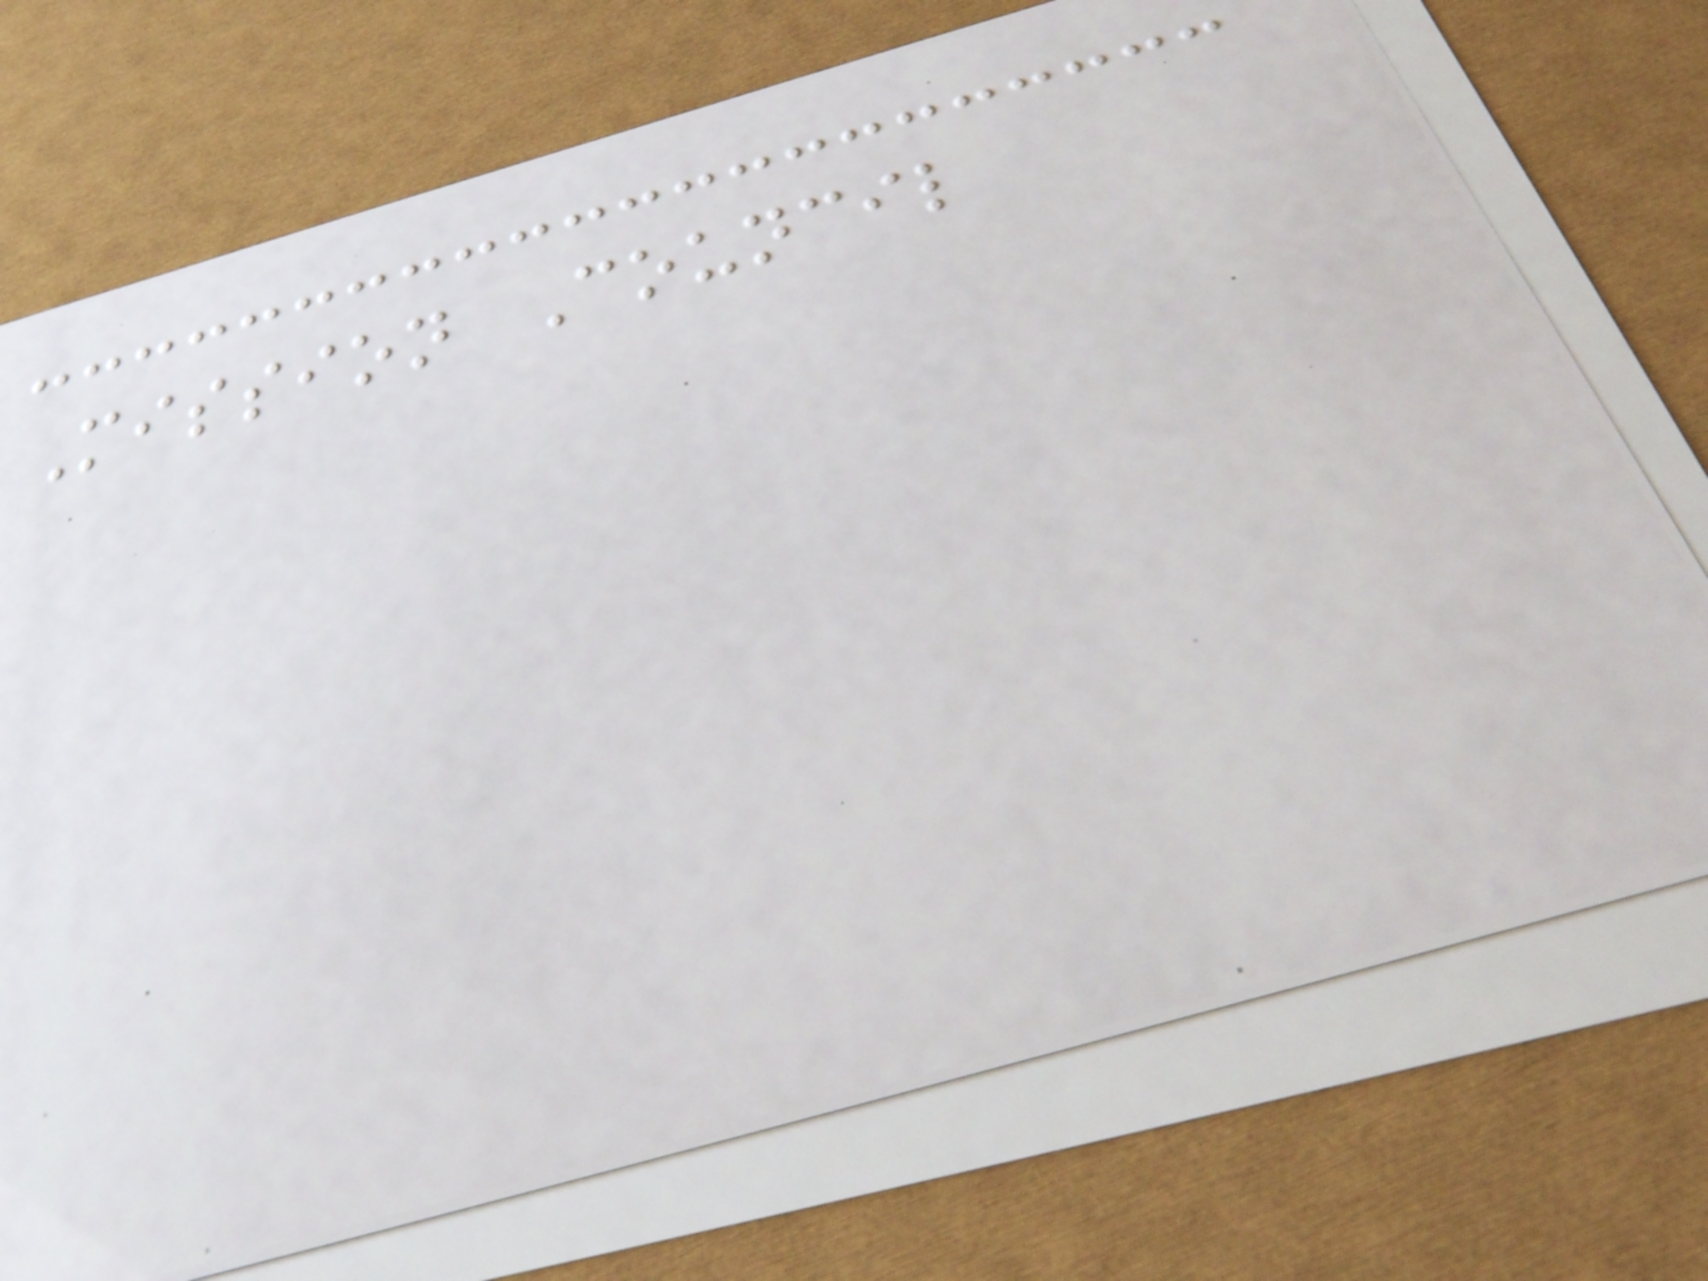Mission Council
